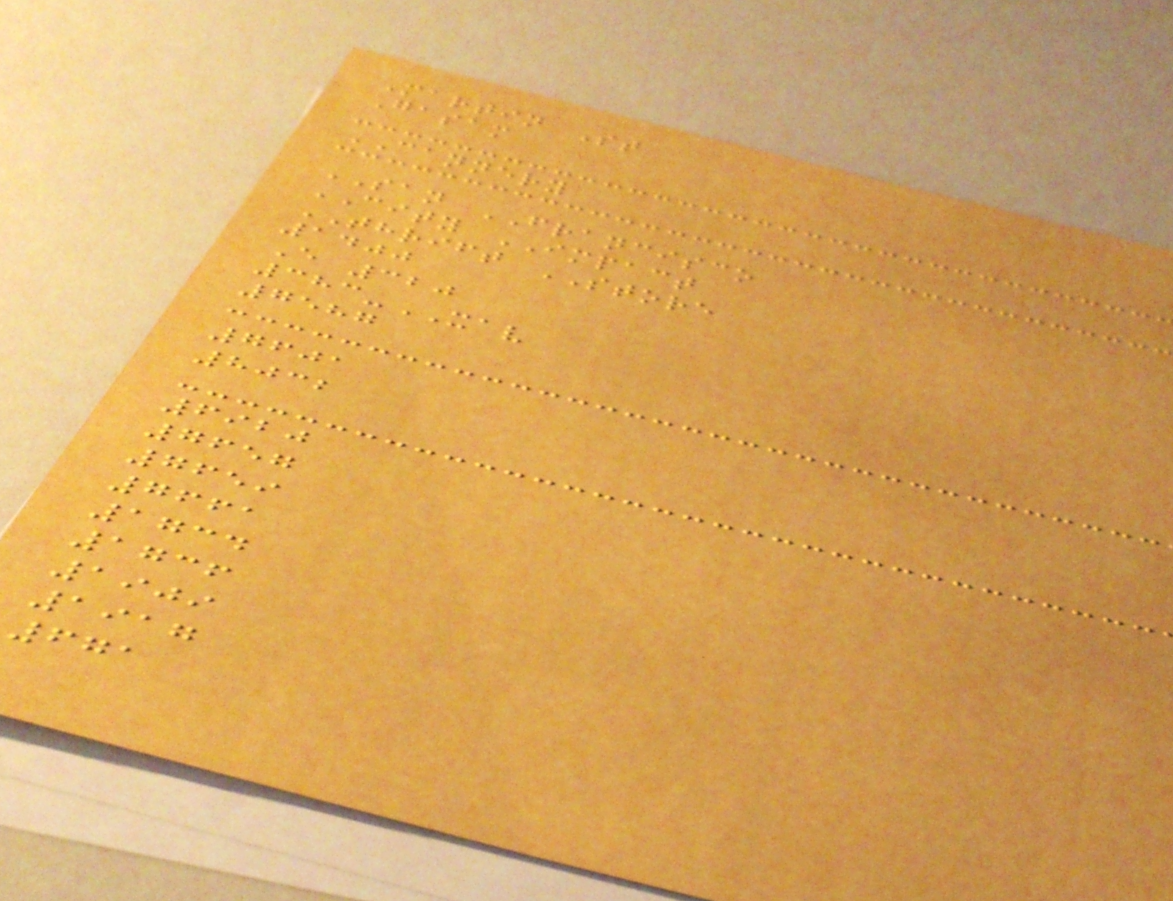Martin St
Gasam
CANNERY
SAN FRANCISCO
CITY IMPACT
THRIFT STORE
1400
E 320
383-XAV
7587
7601
8032
6920
7657
7659
7661
1734
1736
1909
1917
671
